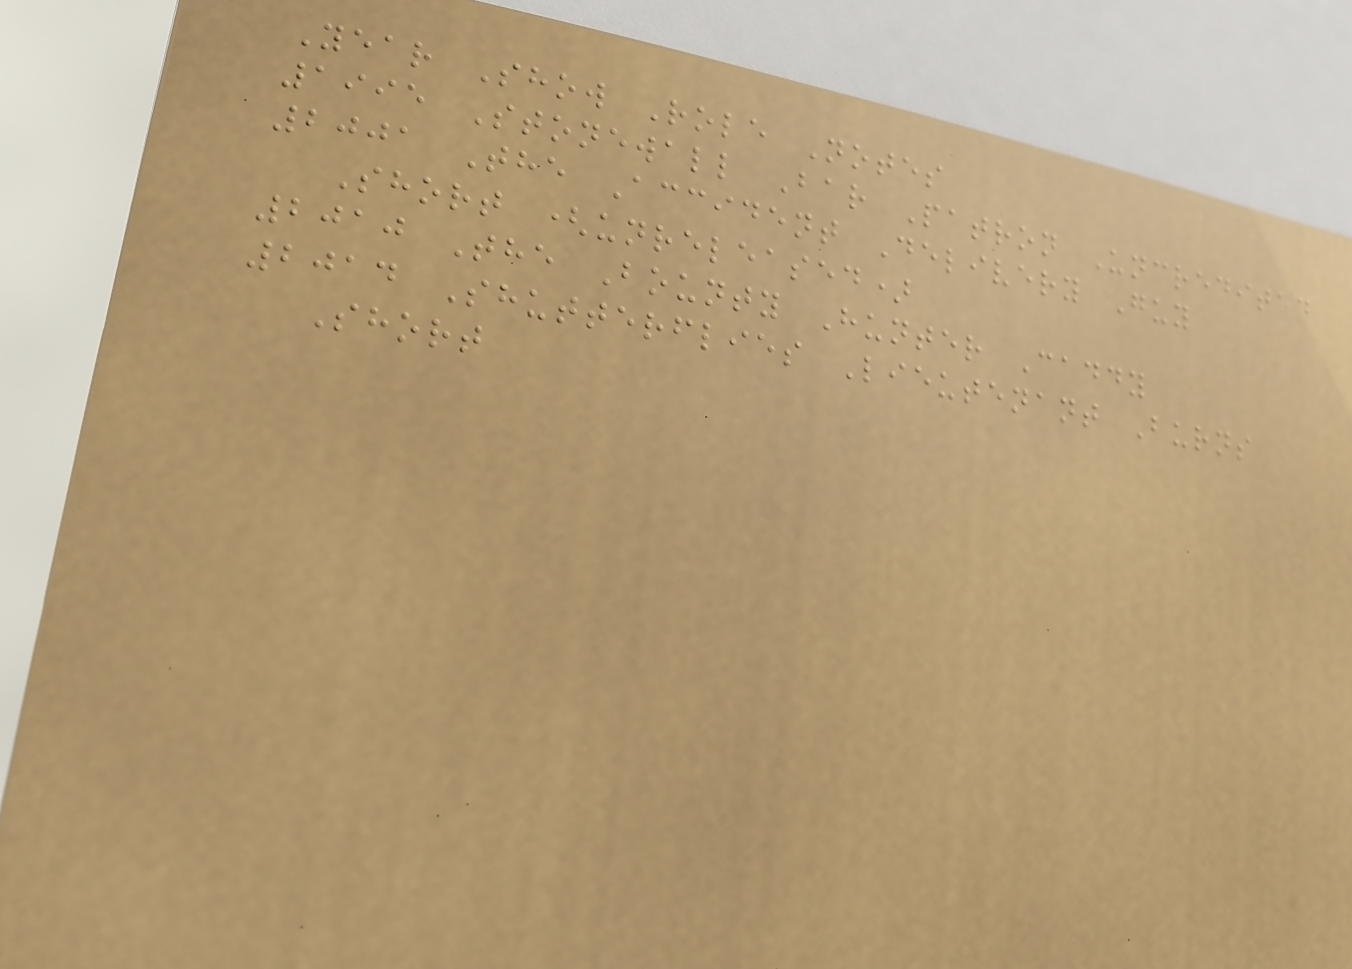Year Show Role Notes
1995 Stonewall Bar Patron Uncredited
2001 The Accident Delivery Guy
Short (unreleased)
2010 The Bounty Hunter Caddy
2014 Shutterflies Lieutenant Burns
Short
